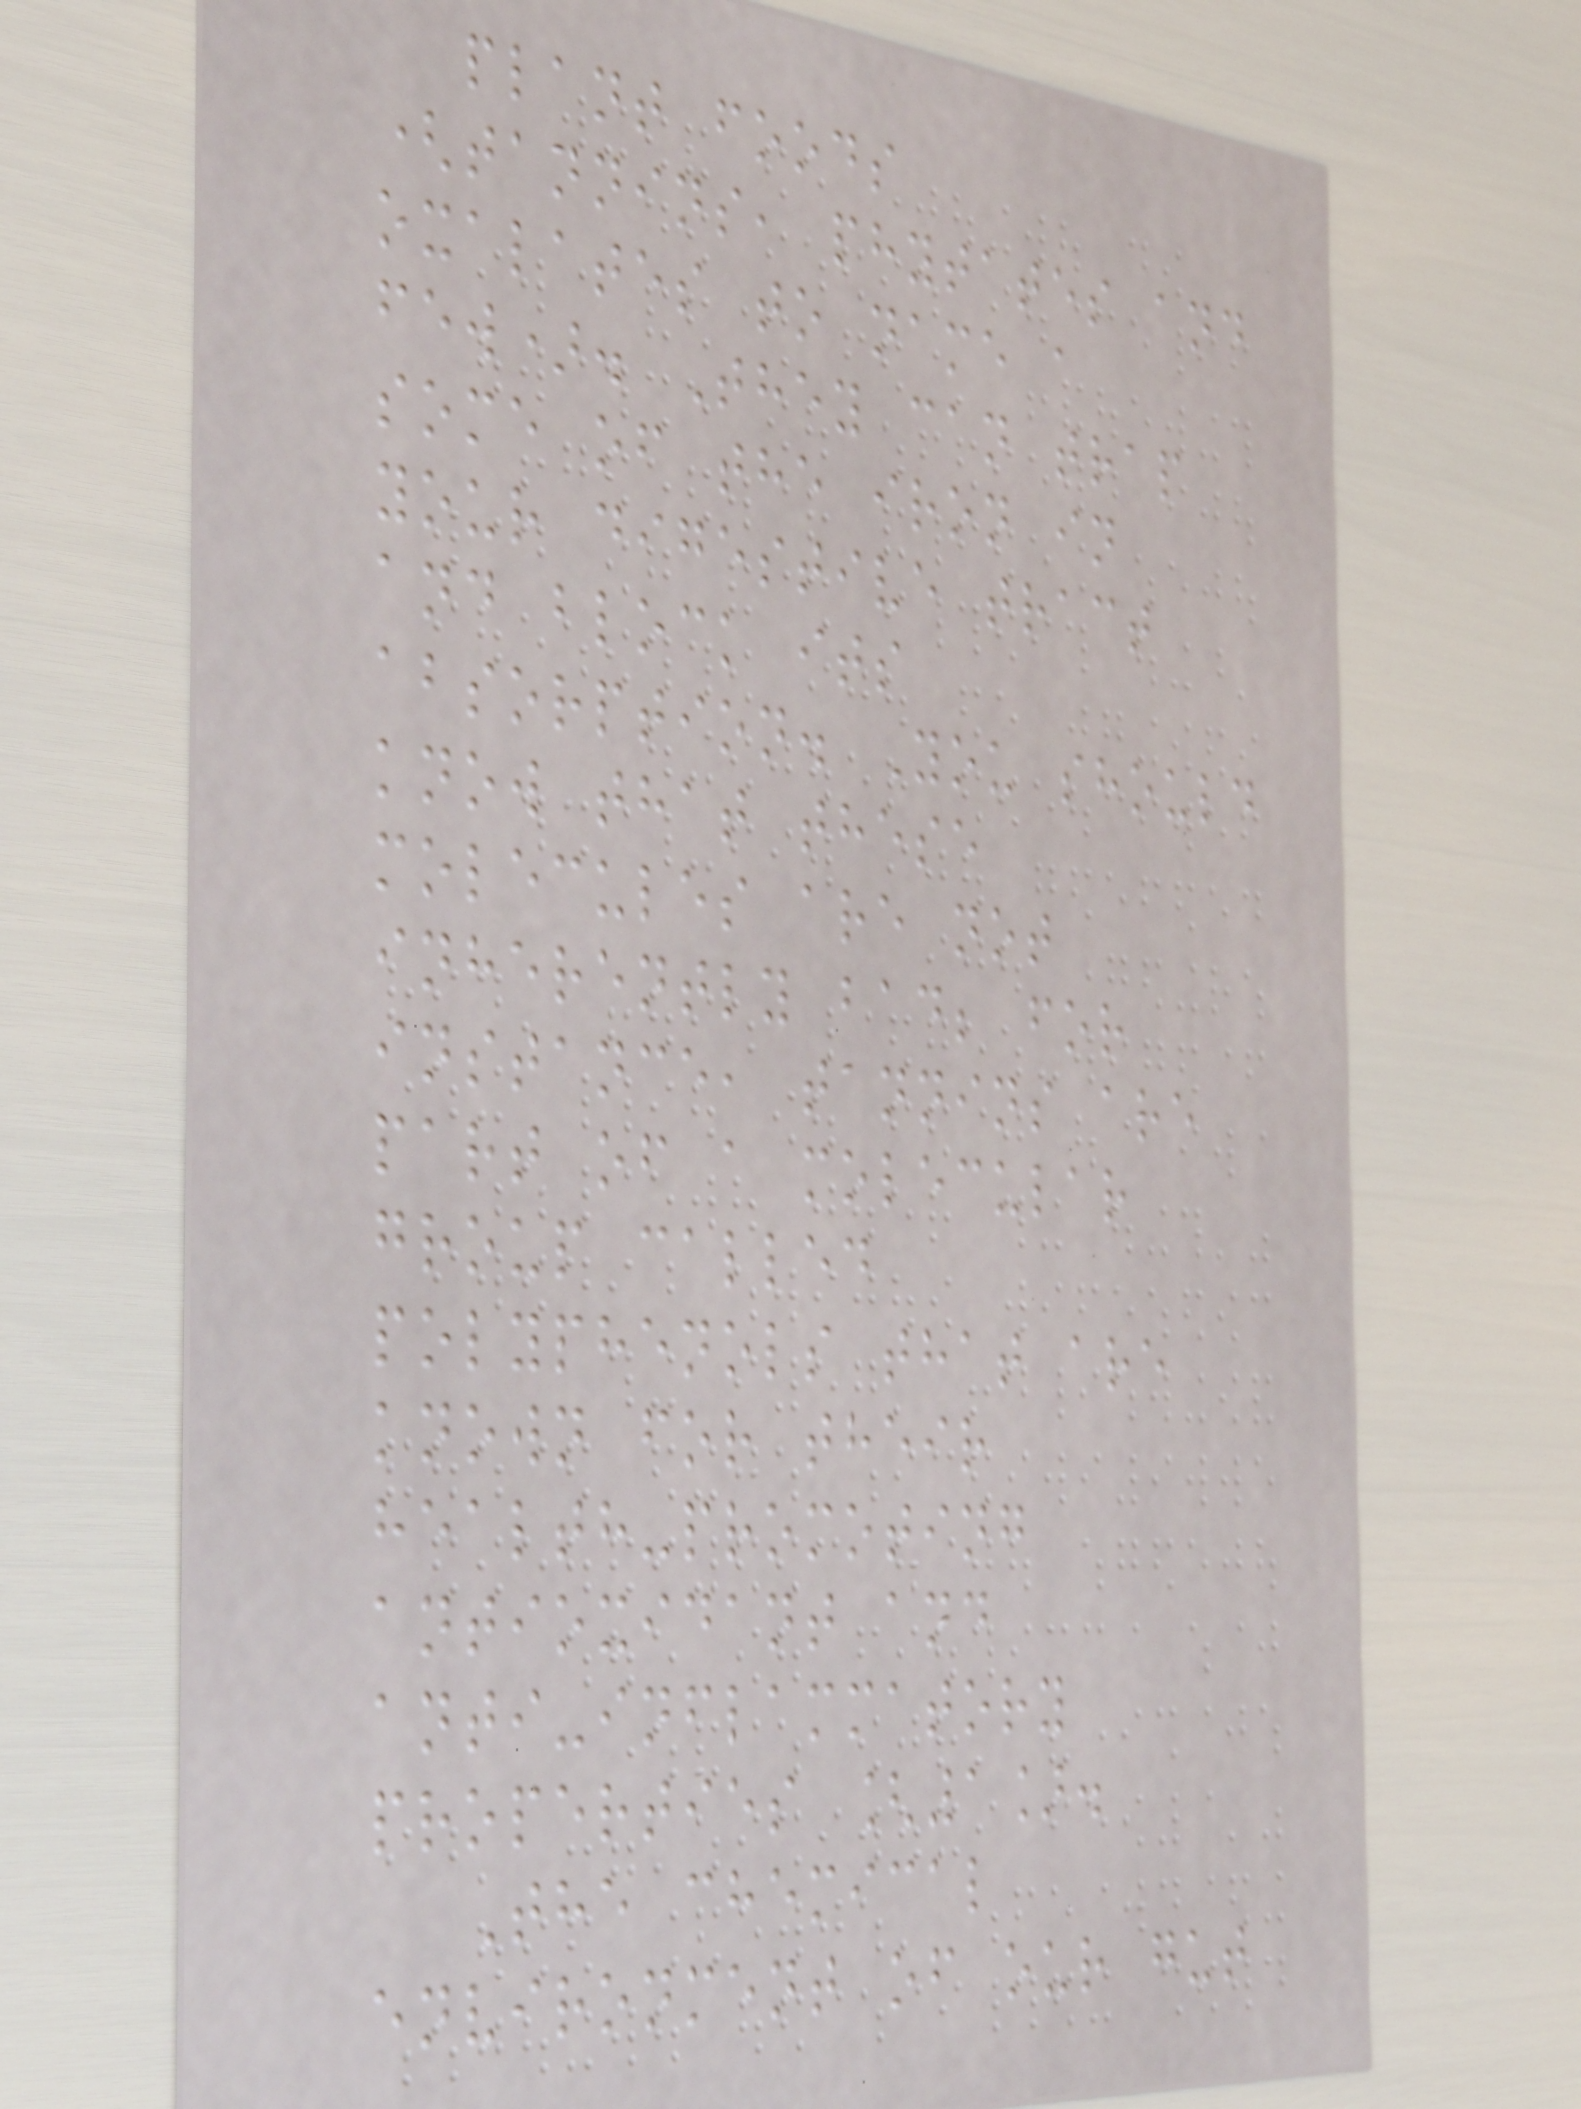plant foods
(tannins, phytates and
oxalates to name a
few). They can trap
some of the iron in
your digestive tract
and block its
absorption. You should
know that these
molecules are not
inherently bad; for
instance, tannins are
part of a molecular
group called
polyphenols that are
known for their
health-promoting
antioxidant and
anti-inflammatory
properties [1].
The chemical
environment of our gut
